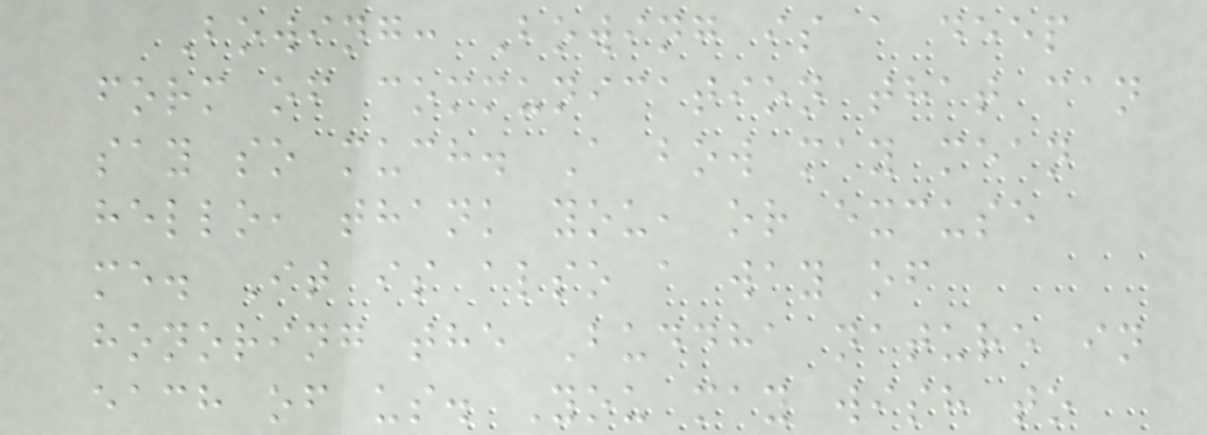Bowing: Bowing is a deep
form of communication that can
say so much. A bow may mean
hello, thank you, or excuse
me. It is also a way of
honoring the Buddha nature in
each of us. You may wish to
